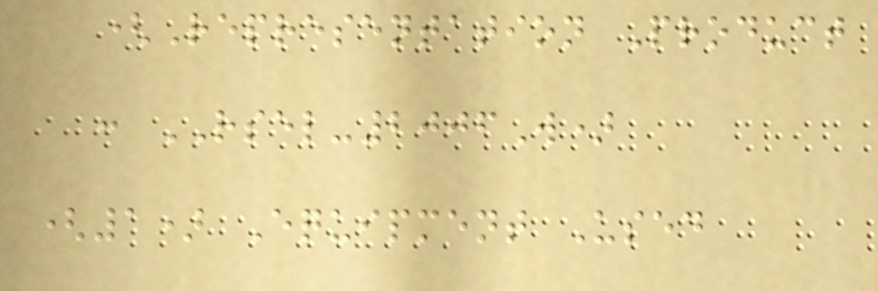(Representation Product
: RSEL-2006W)
(1) Equipment Used
